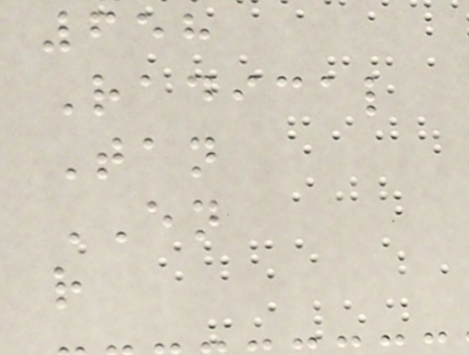658
Radical
Tan
EN
r
